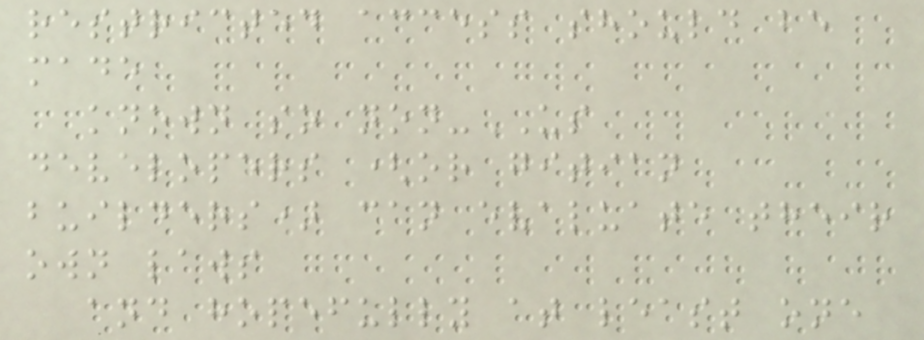restricted access should be
made
known so non-US
developers (or gitian
builders) can evaluate their
own laws
and hopefully at least one
